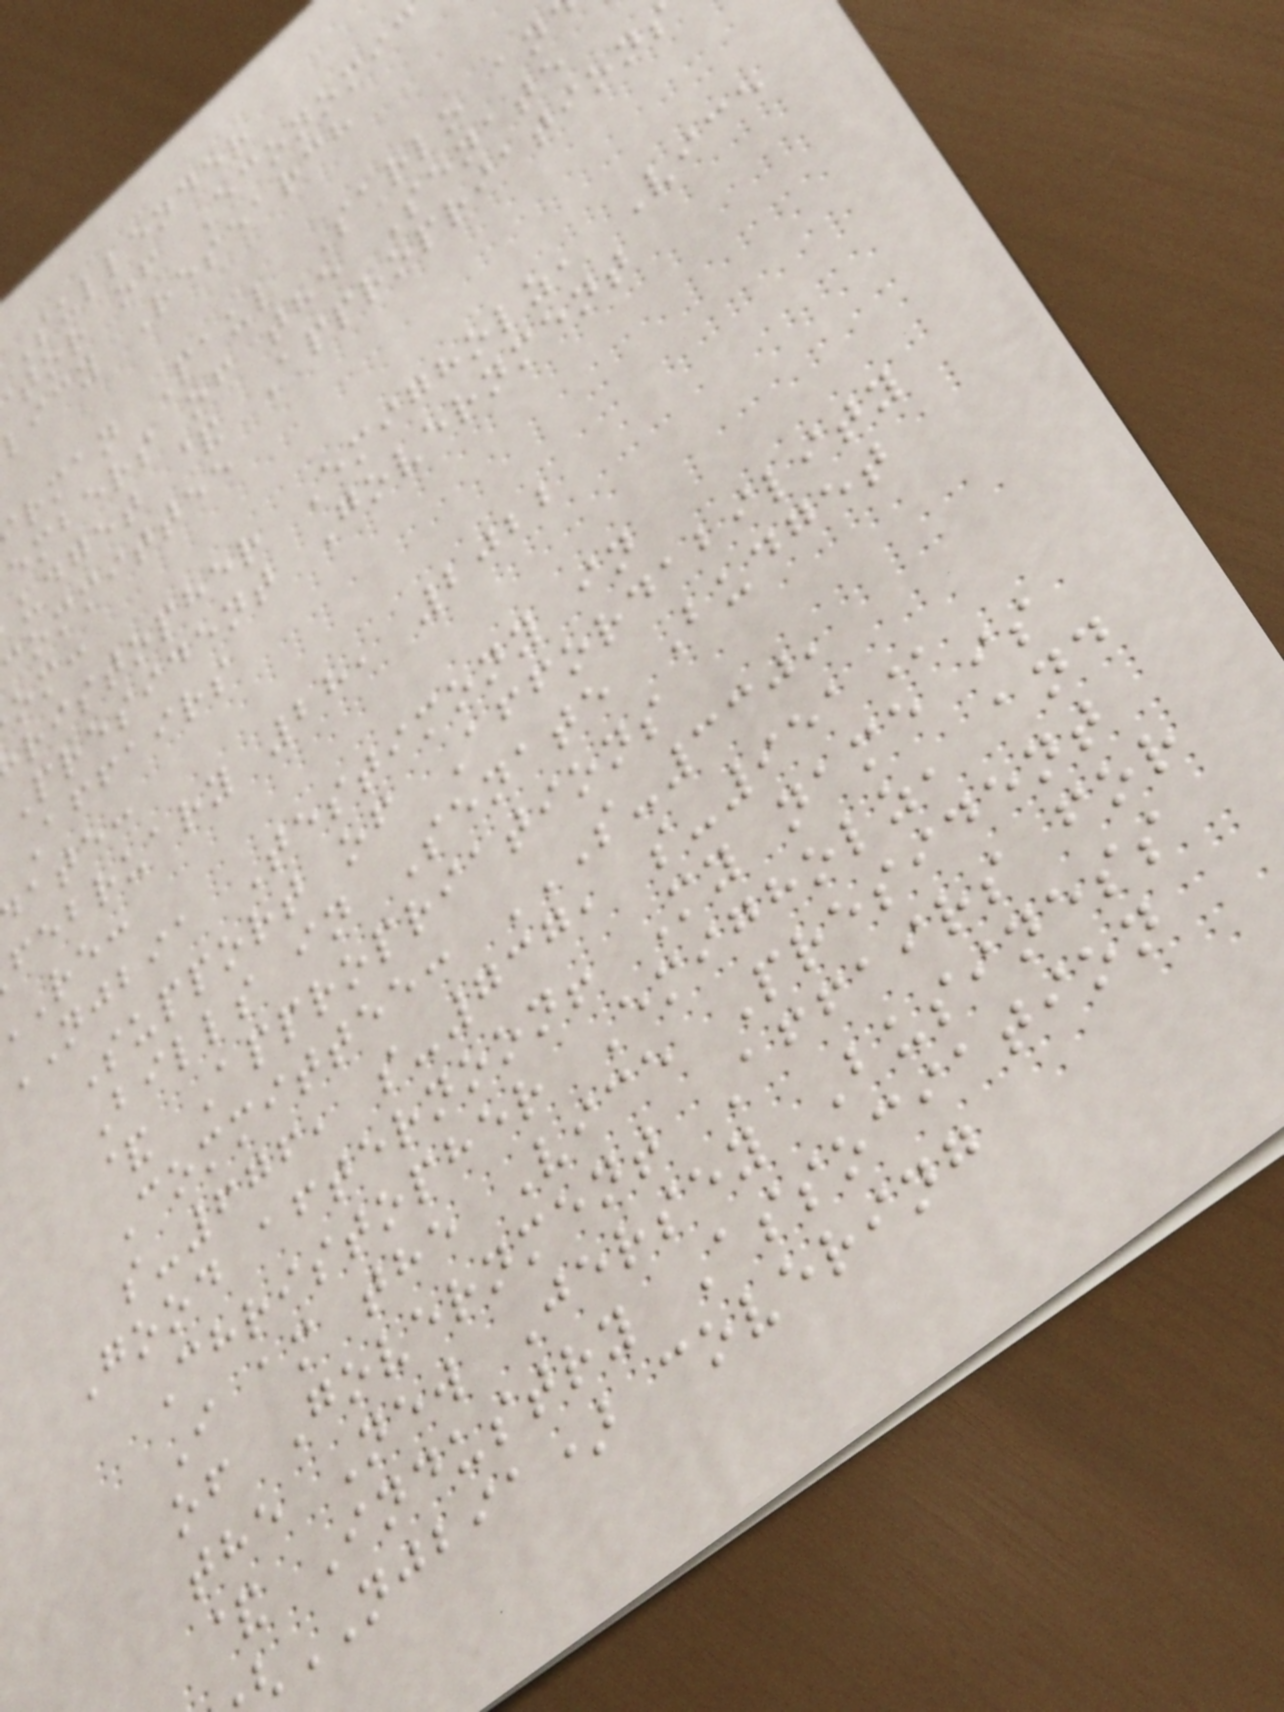Sullender
tor of Economic
licy Research
rman Paul Sarlo an
embers of the Senate
udget & Appropriations
committee
ristopher Emigholz, Vice
President Government
Affairs
ate:
february 28, 2022
NJBIA Testimony in
Support of Affordability
Bills in Senate Budget
& Appropriations
Committee: S-330,
s-676, s-737,
Good afternoon! My name is
Christopher Emigholz, and
I am the Vice President
of Government Affairs for
the New Jersey Business
& Industry Association
NJBIA) covering
